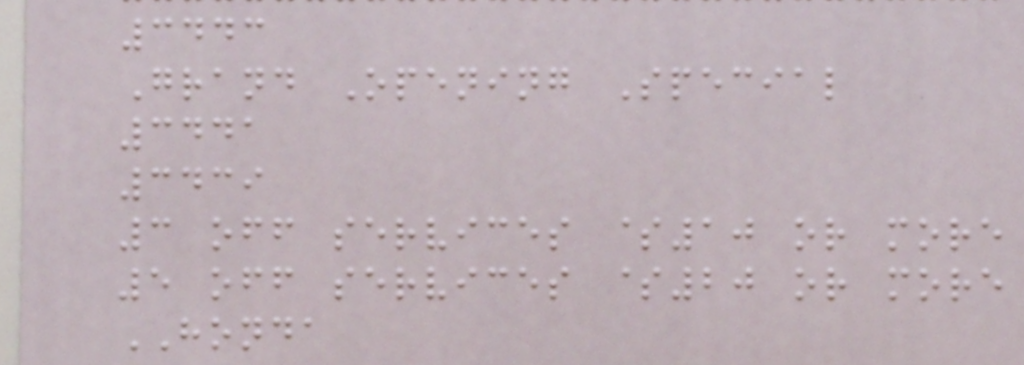3443
Grand Opening Special
3441
3439
3 off services $10 or more
5 off services $20 or more
HONDA
